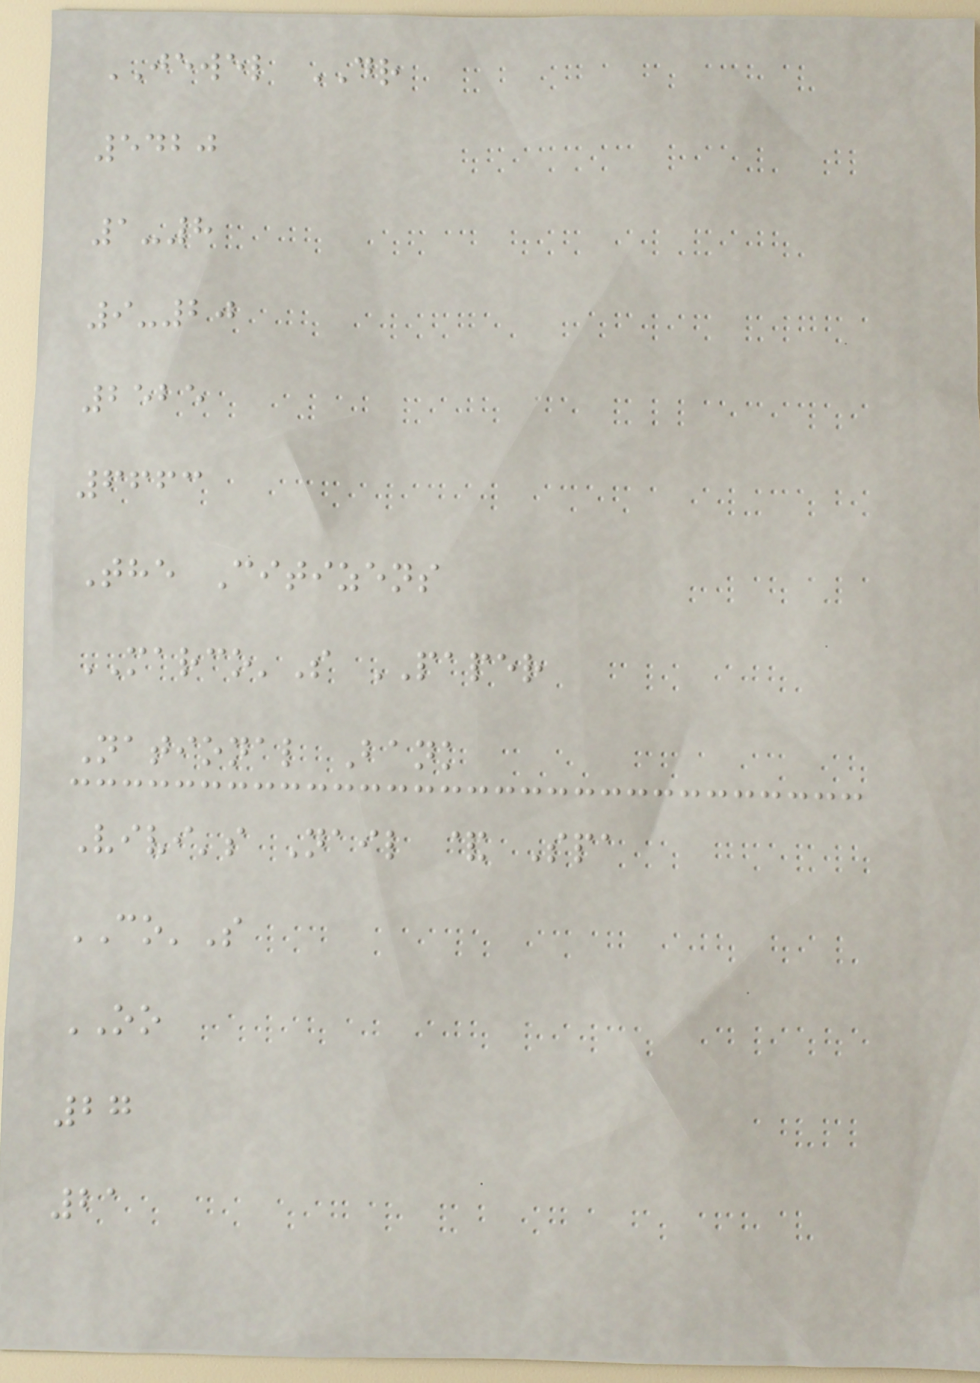JEWEL DR
5420
1-8
9-20
2525
6663
The Citizens
MARCO'S PAPER
National Bank
Vivi's Nail & Spa
CO'S
OO
27
21
